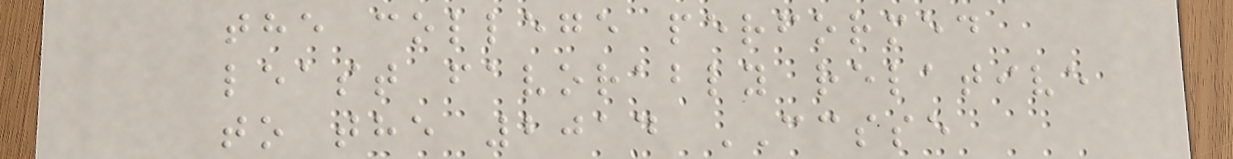the college performed
least favorably relative
to the 2014 CCSSE
